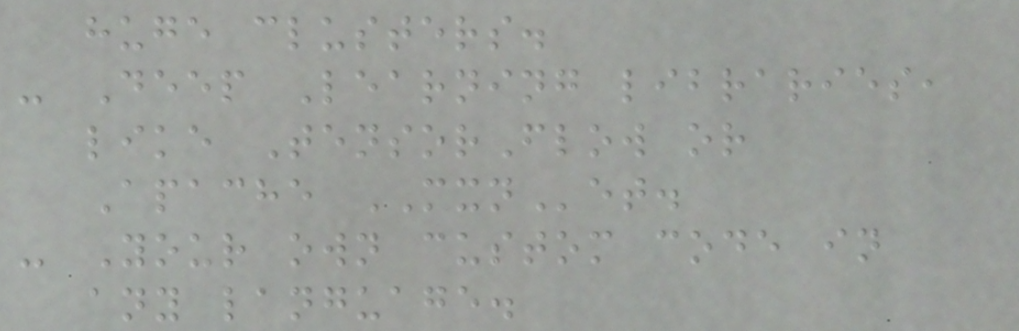huge clusters.
- Deep Learning libraries,
like TensorFlow or
Apache MXNet.
- Your own custom code in
any language.
